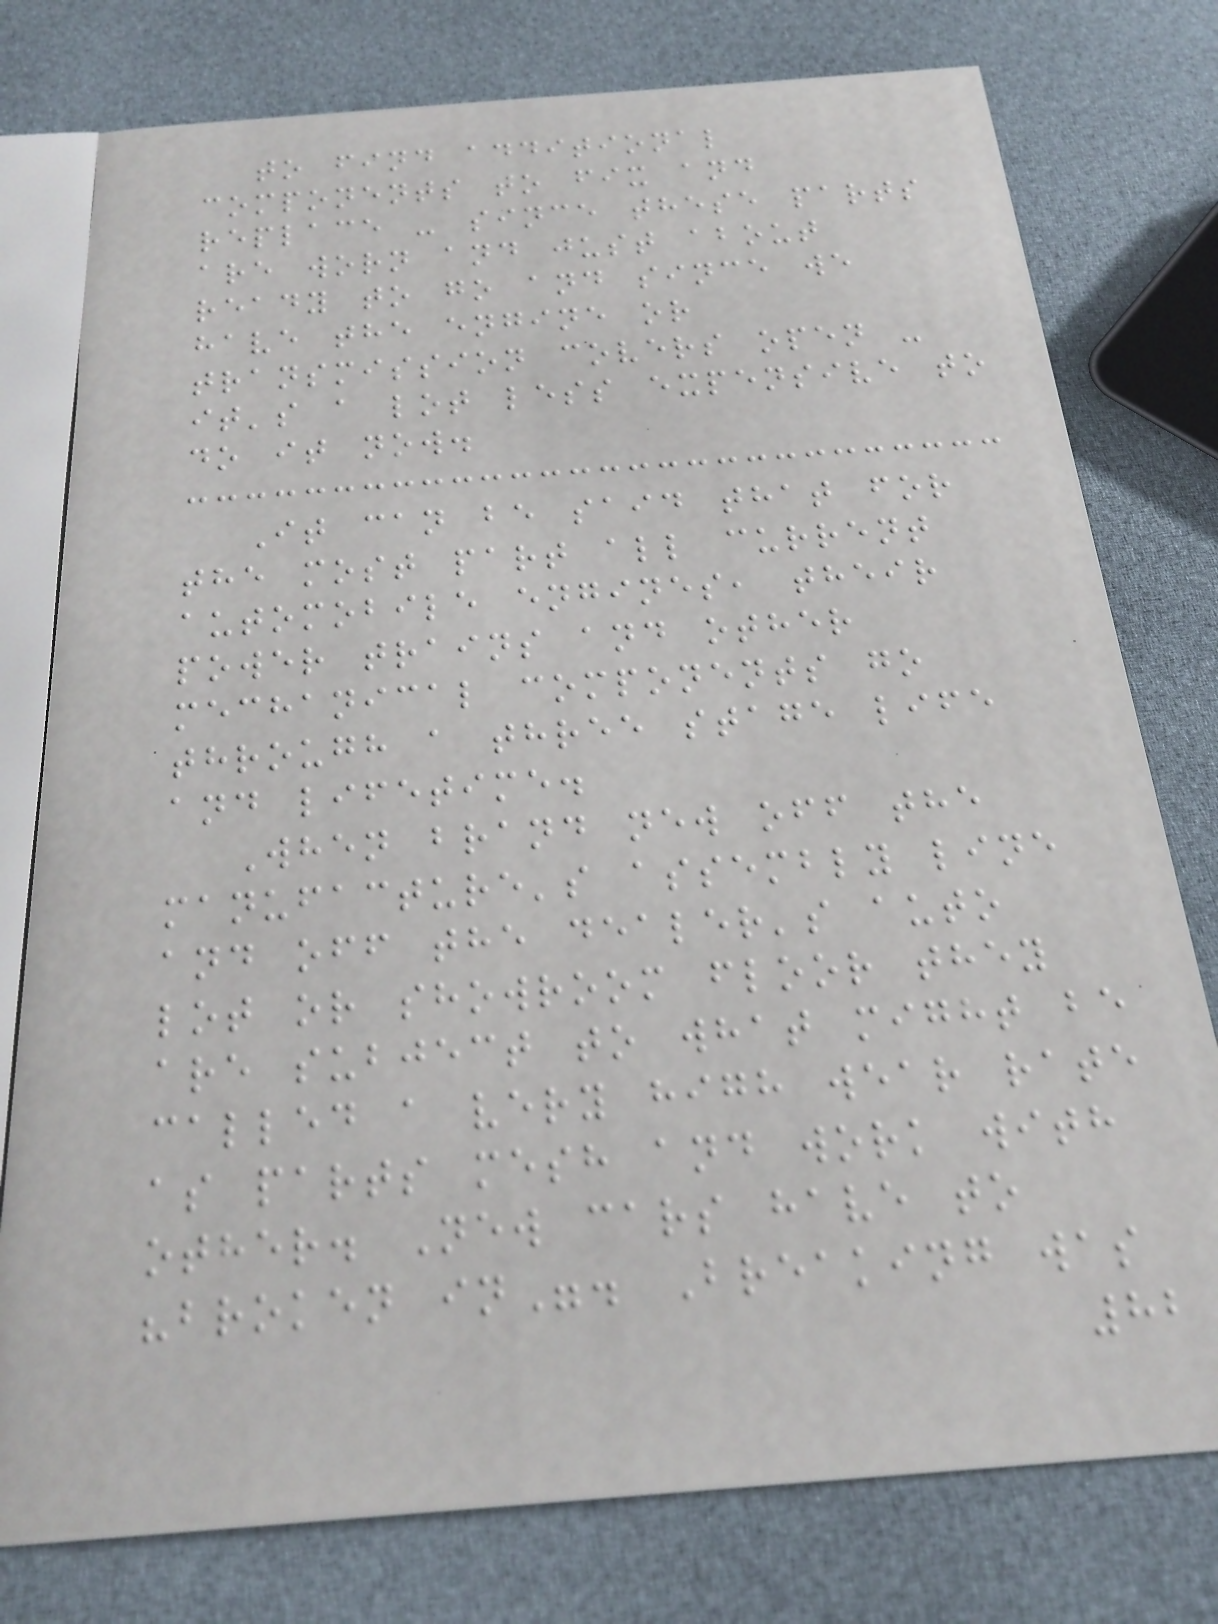to find additional
components to fix and
replace - since these parts
are worn and just about
ready to go and since we
have the engine or
transmission covers open -
it's a lot less expensive to
do it now.
It can be said that for
the most part all current
automobile engines, their
power trains and other
mechanical components go
through a three stage life
and lifetime.
When brand new off the
manufacture's assembly line
and off the dealer's auto
lot or showroom floor they
are subject to what might be
called a very high wear rate
as parts mesh and work with
other. New cars have to
"broken in". Breaking was
82
